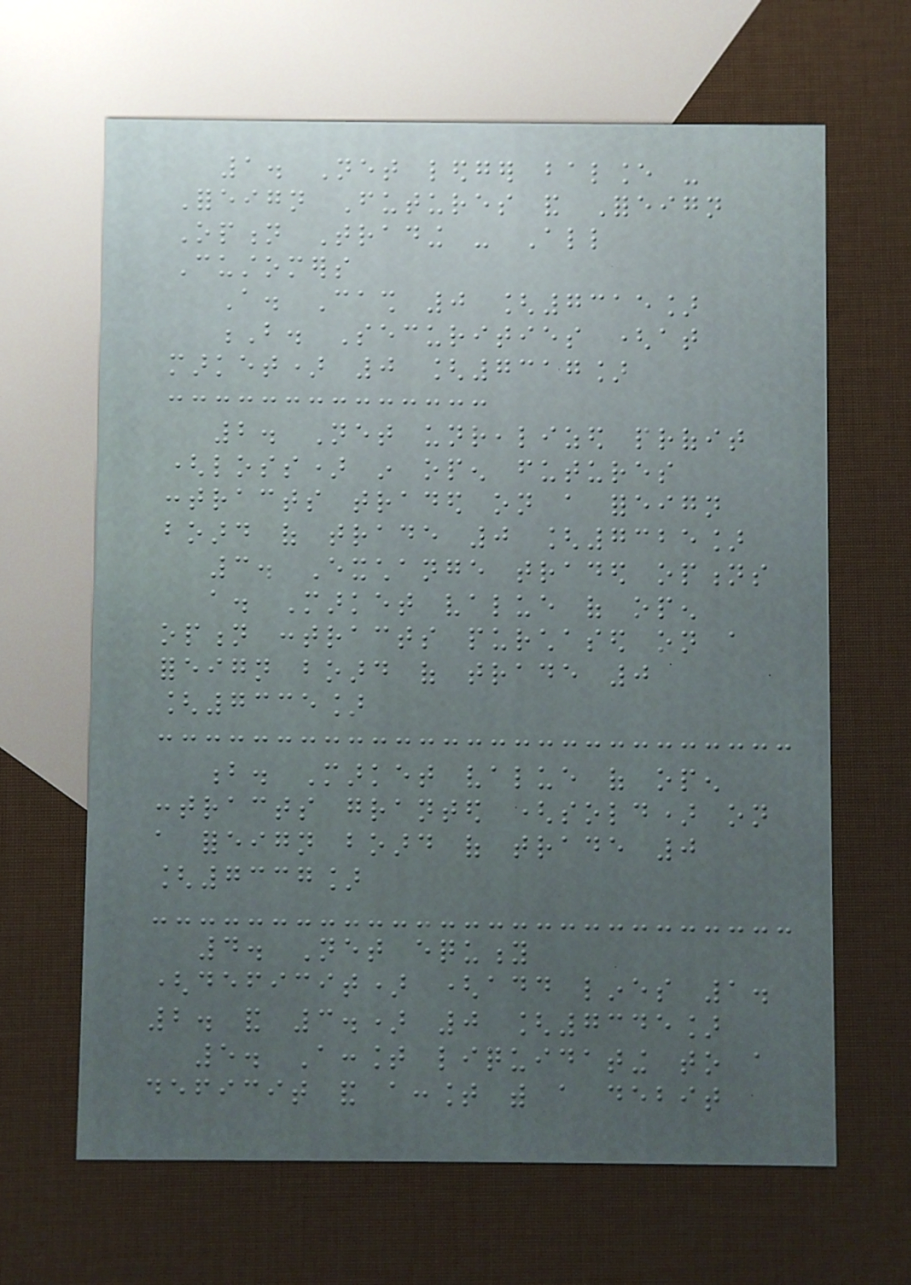1. Net ledger balance -
Foreign Futures and Foreign
Option Trading - All
Customers
A. Cash 0 [7315]
B. Securities (at
market) 0 [7317]
2. Net unrealized profit
(loss) in open futures
contracts traded on a foreign
board of trade 0 [7325]
3. Exchange traded options
a. Market value of open
option contracts purchased on a
foreign board of trade 0
[7335]
b. Market value of open
contracts granted (sold) on
a foreign board of trade 0
[7337]
4. Net equity
(deficit) (add lines 1.
2. and 3.) 0 [7345]
5. Account liquidating to a
deficit and account with a debit
